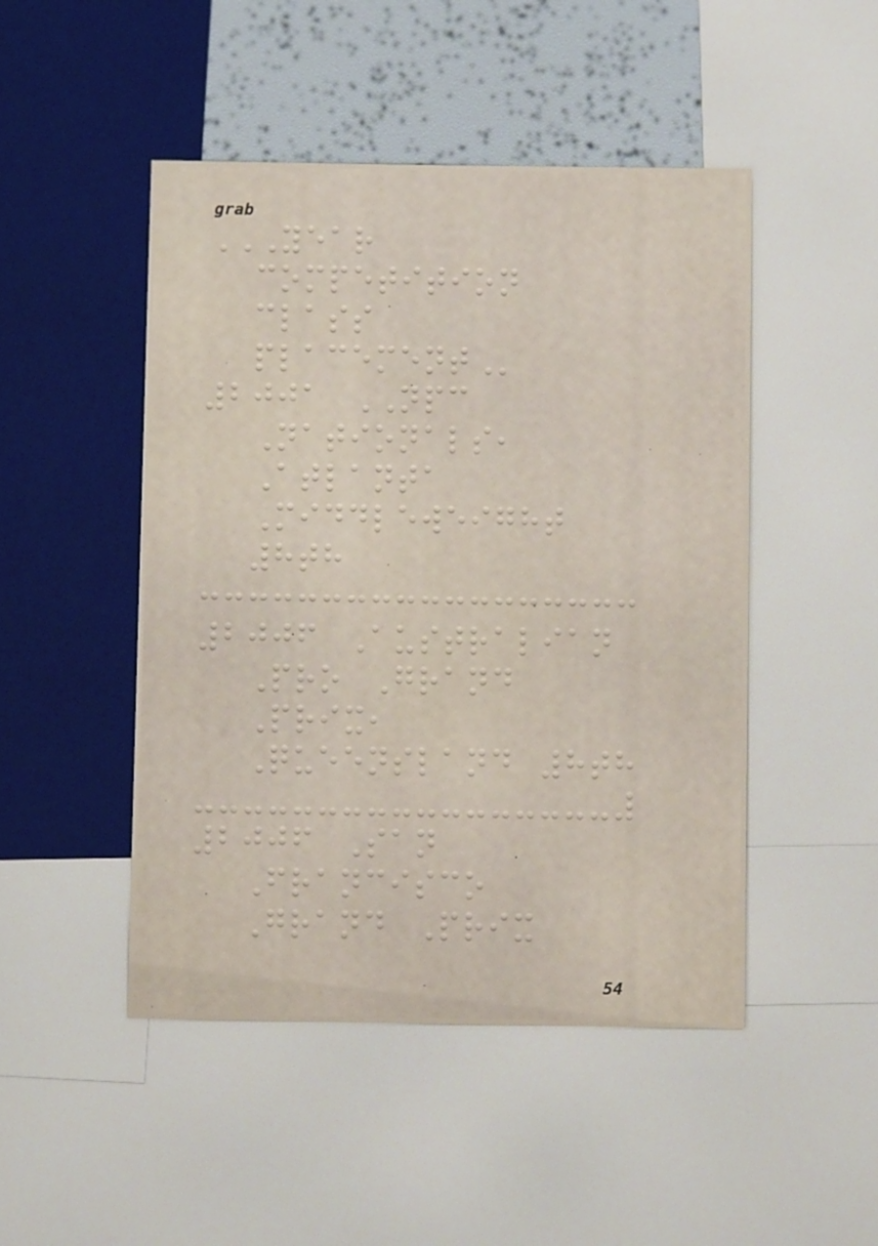YEAR
COMPETITION
CLASS
PLACEMENT
2001 NPC
Nationals,
Atlanta
Middleweight
8th
2006 Australian
Pro Grand
Prix,
Queensland 8th
2006 San
Francisco
Grand Prix
